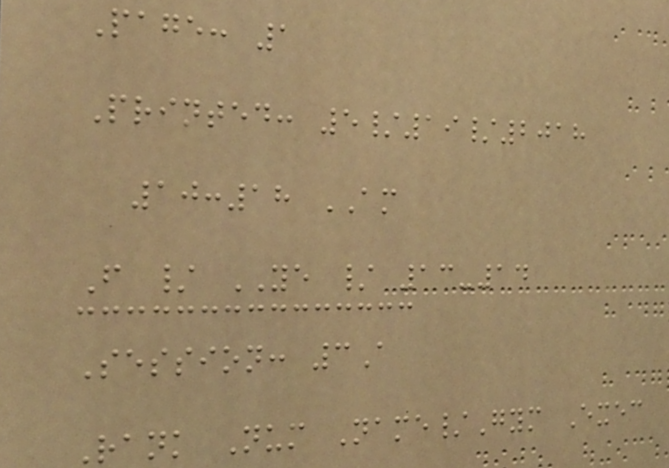Page: 1
Printed: 5/19/2018
10:18 AM
F / YE / 13-14
Session: 3A
Rank Num Name/Gym Exec
